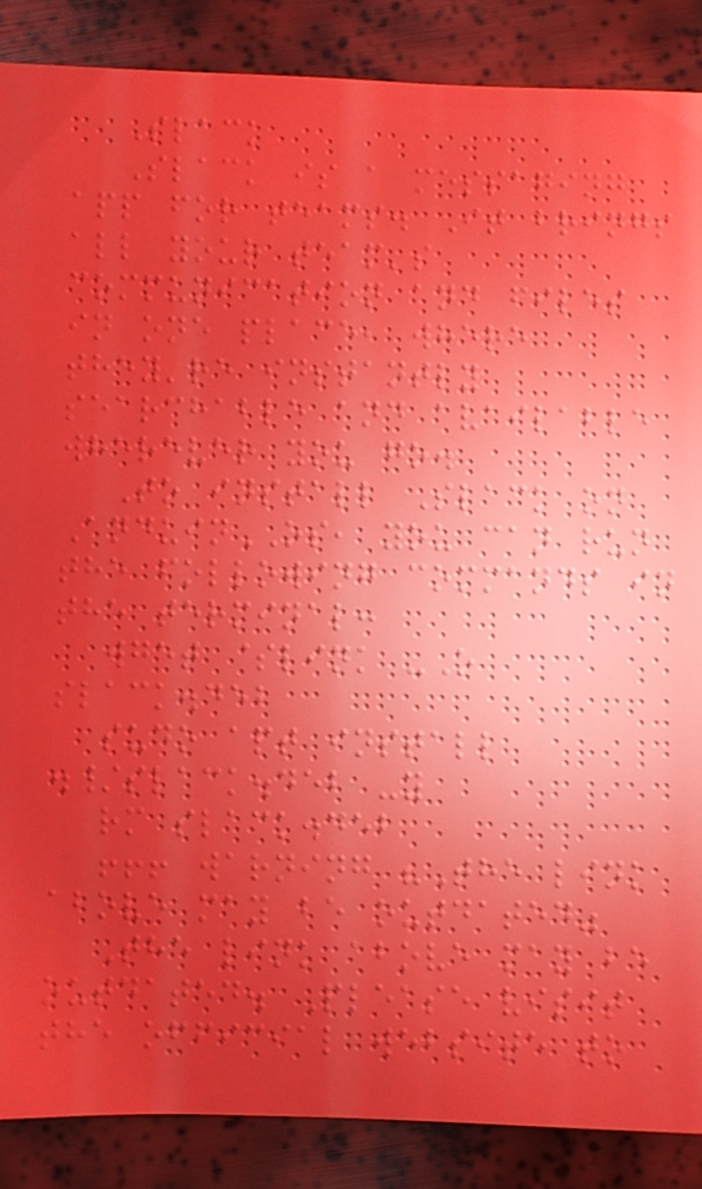Slack
Slack is a messaging
app for teams. It brings
all your team's
communication and files
in one place, where
they're instantly
searchable and available
wherever you go.
To install Slack on
AnduinOS, you can run
the following commands in
the terminal:
wget $link -O
slack.deb
sudo apt install
./slack.deb -y
rm slack.deb
!!! warning "The link
above may be outdated"
The link above may be
outdated. Please visit
the official website to
